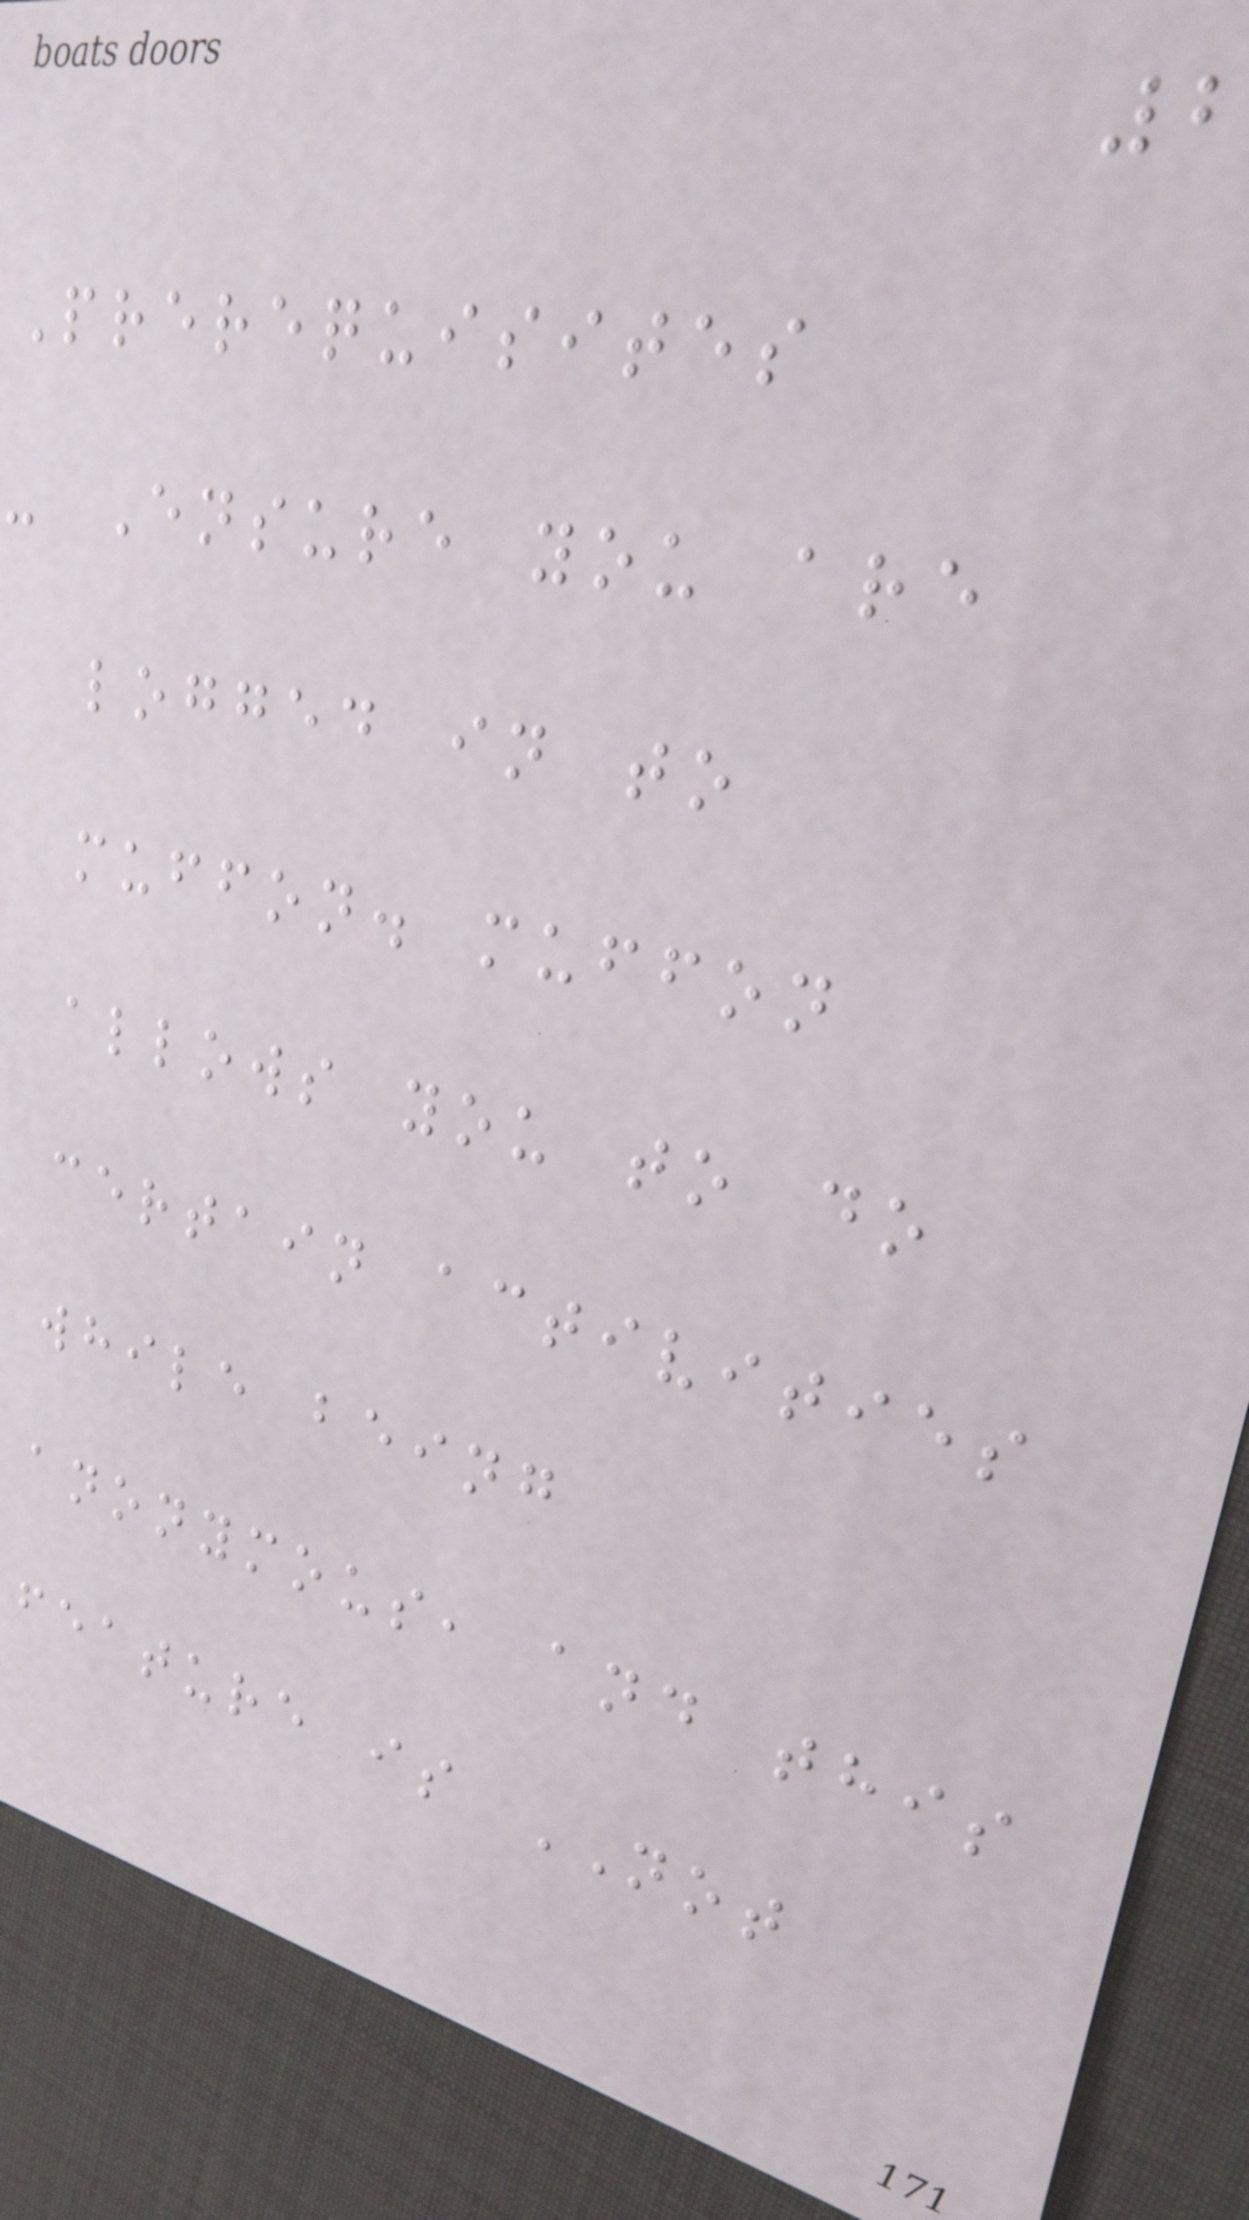Prerequisites
- Ensure you are
logged in to
muffon. muffon
allows you to do
certain activities
while being
anonymous, and this
feature is NOT
